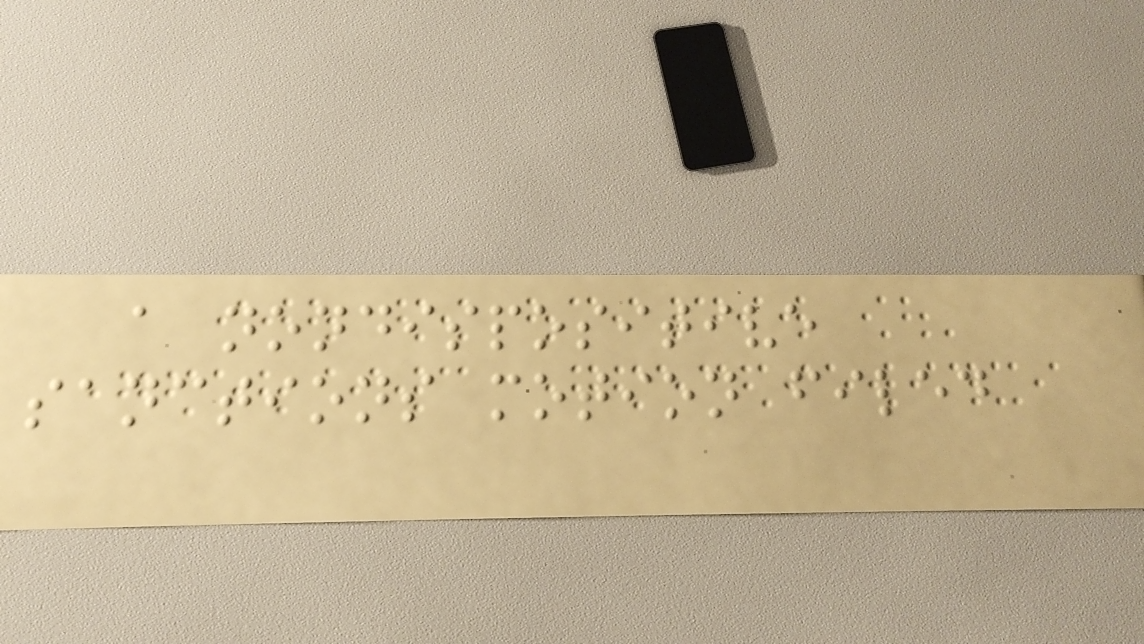a nondispositive
sanctions motion filed
